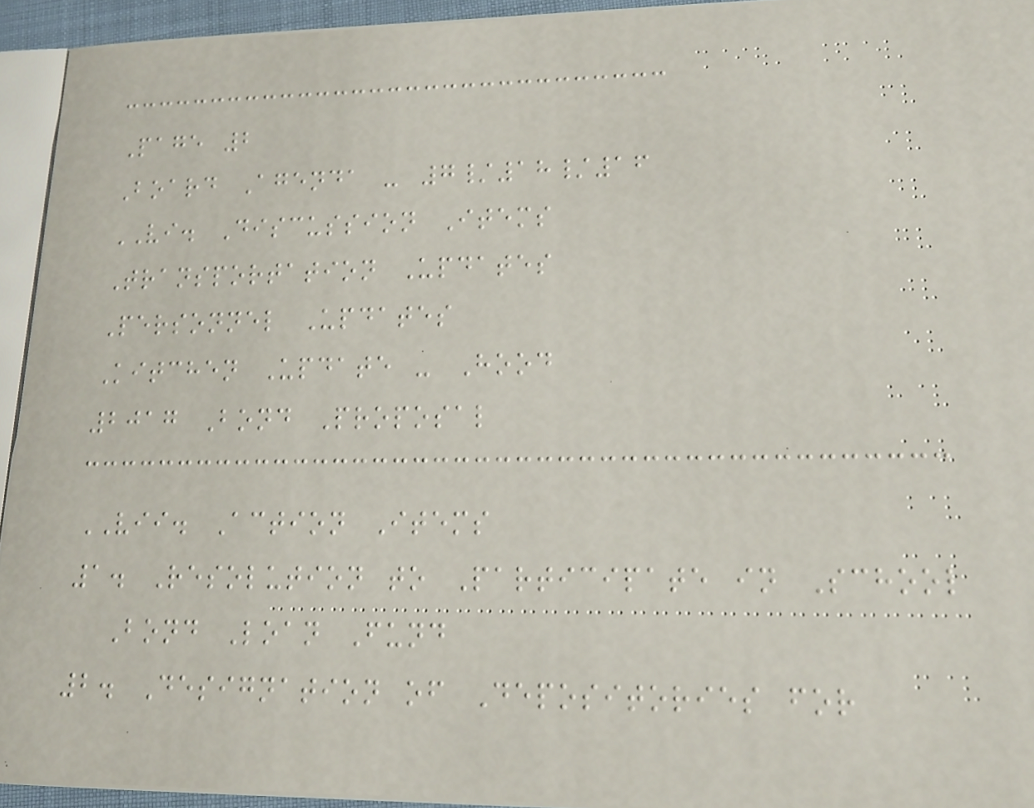Page 2
Board Agenda - 7/18/16
VI. Discussion Items
Transportation Updates
Personnel Updates
Kitchen Update - Hood
2017 Bond Proposal
VII. Action Items
1. Resolution to Participate in School
Bond Loan Fund
2. Designation of Depositories for
